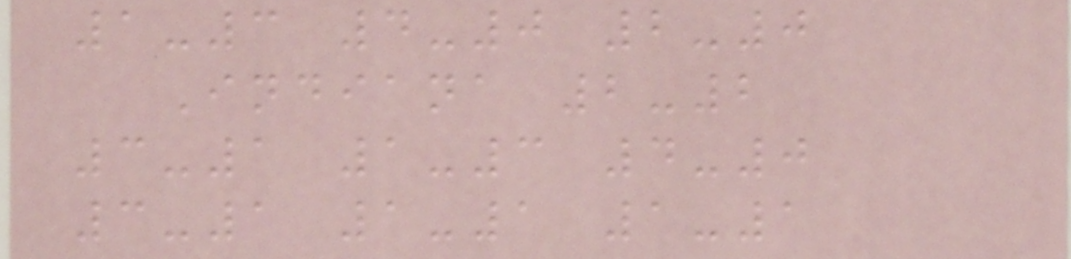1-3 4-0 2-0
Indiana 2-2
3-1 1-3 4-0
3-1 1-1 1-1
